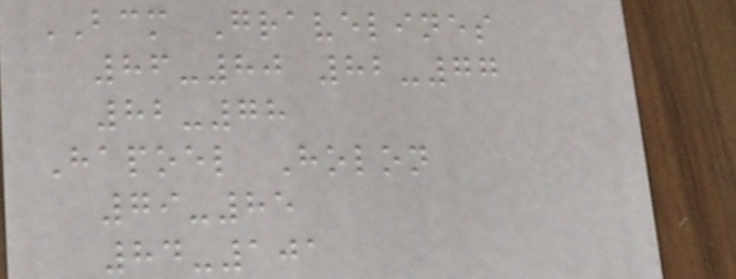BCM Gravelines
86-80 82-77
82-78
Hapoel Holon
79-85
84-101
